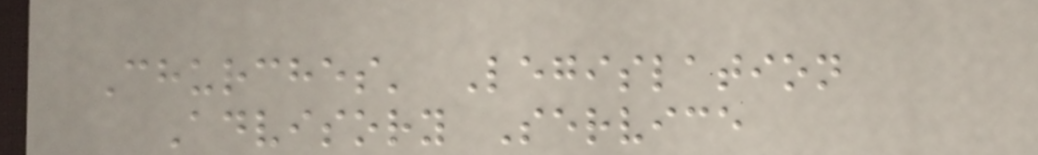Churches' Legislation
Advisory Service
